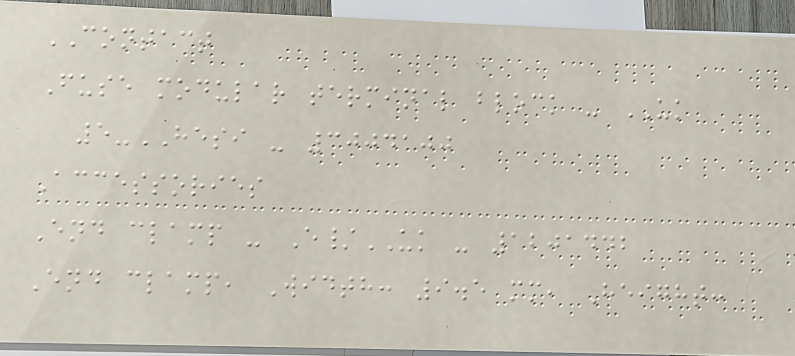CONTACT
Fuse modular terminal block - UK
5-HESI - 3004100
Accessories
End clamp - E/UK - 1201442
End clamp, Width: 9.5 mm, Height:
